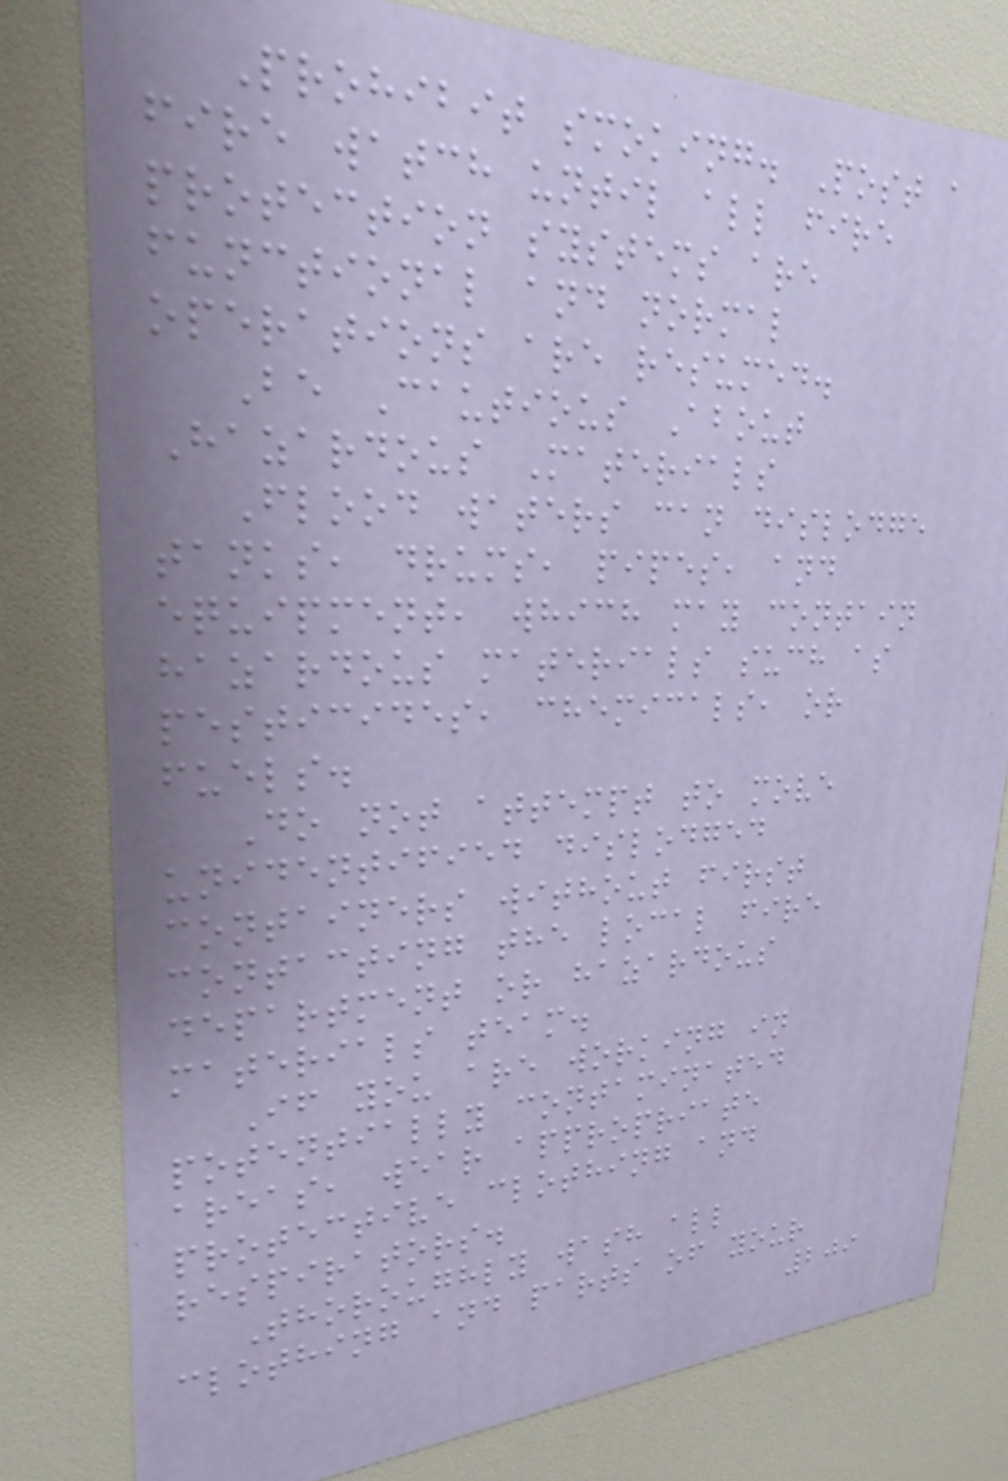Prohibit smoking. Post a
fire watch until all fire
protection systems are
functional and normal
operations are resumed.
Be Cautious About
Hazardous Materials
Flood waters can dislodge
tanks, drums, pipes, and
equipment, which may contain
hazardous materials such as
pesticides, chemicals, or
fuels.
Do not attempt to move
unidentified dislodged
containers without first
contacting the local fire
department or hazardous
materials team.
If you are working in
potentially contaminated
areas, wear appropriate
protective clothing and
respirators.
Thoroughly wash all
clothing and parts of your
209
